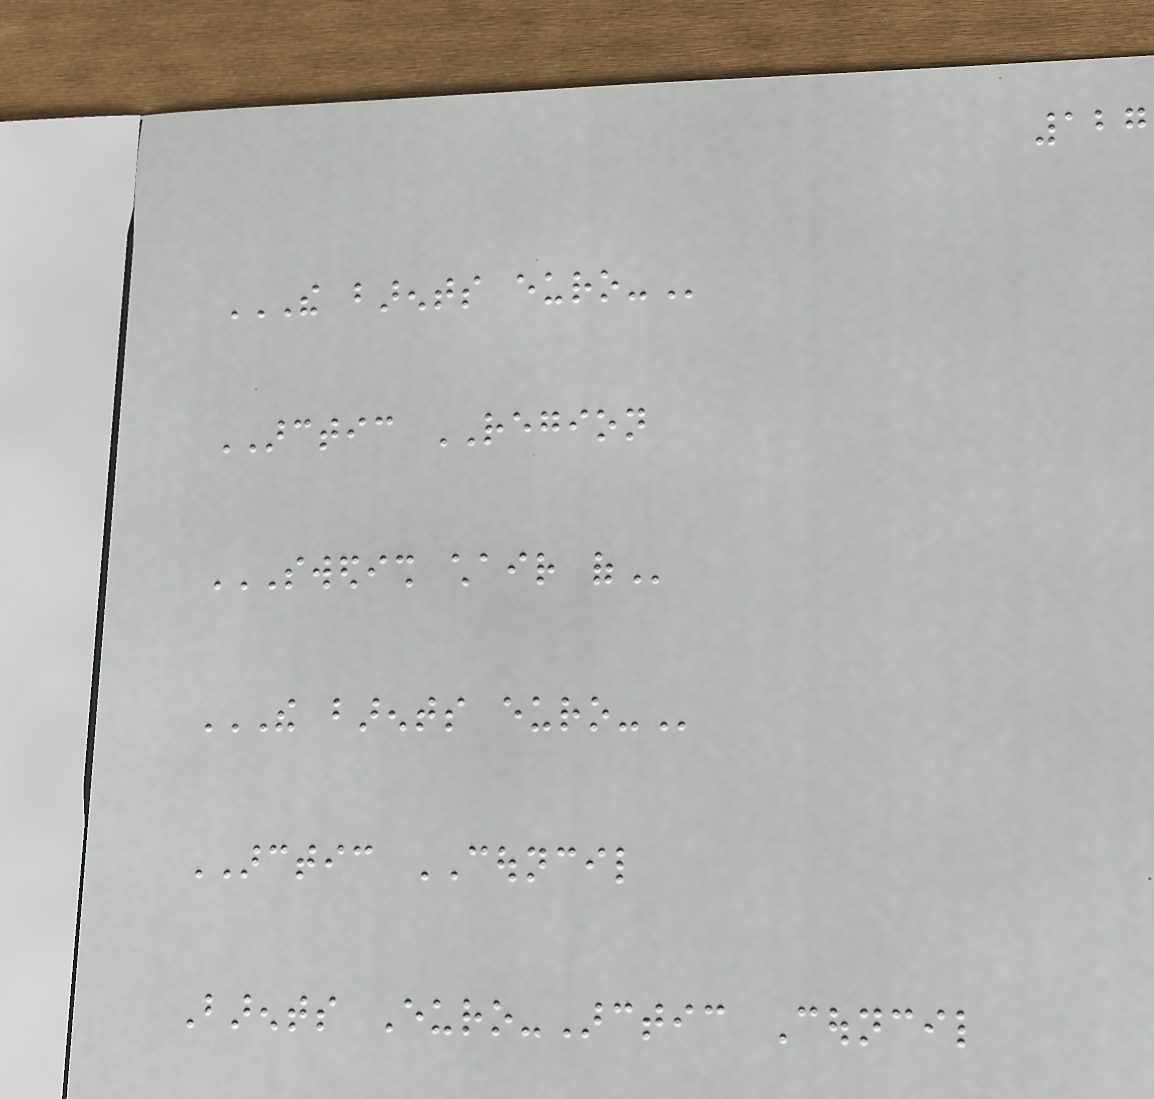127
THE BARENTS EURO-
ARCTIC REGION
SWEDISH CHAIR OF
THE BARENTS EURO-
ARCTIC COUNCIL
Barents Euro-Arctic Council
